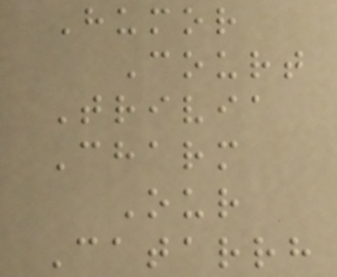Humor
Court
Trivia
Charm
Our
Catarrh
